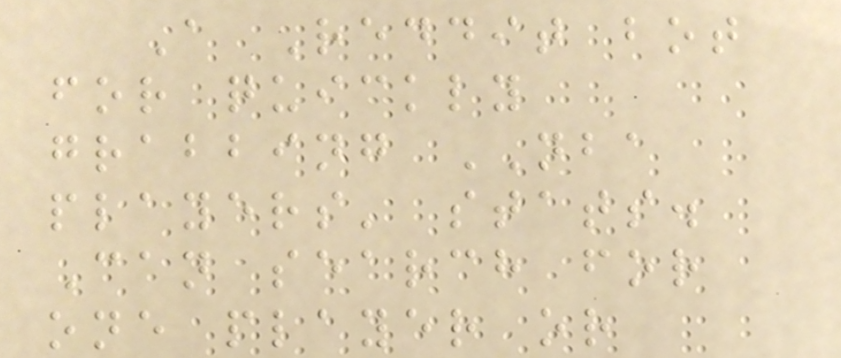A Reddit bot
for quickly
grabbing NBA
players' stats.
Can search for
one player or
